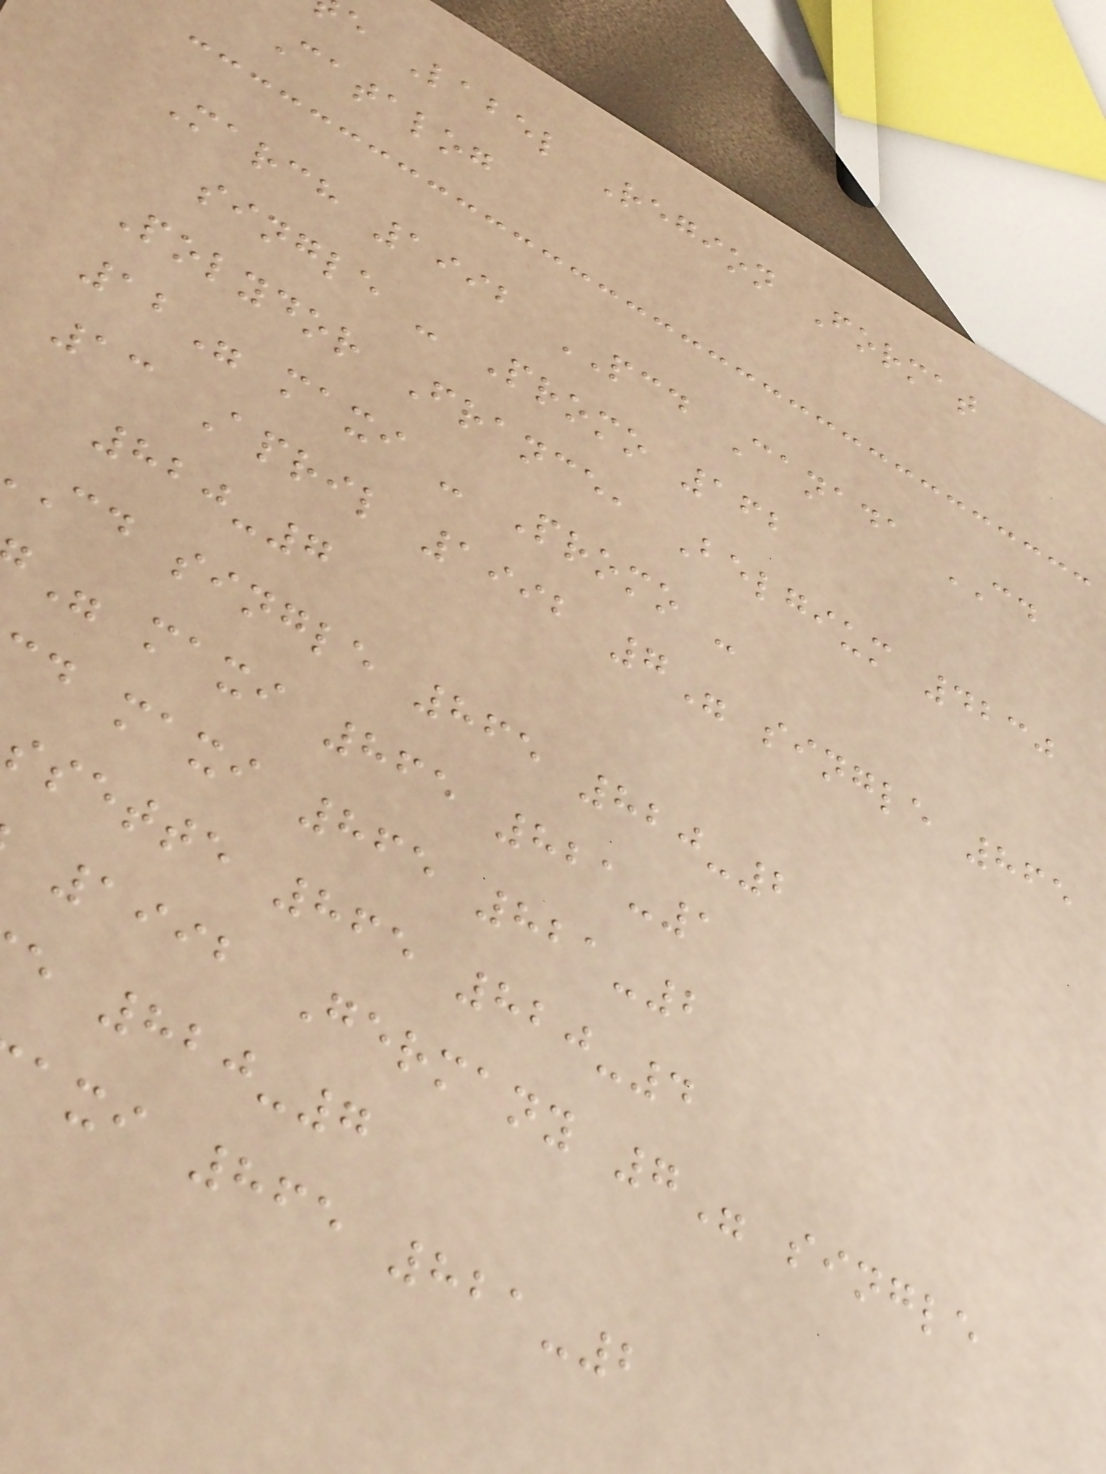e Label Region Format
Catalog
March 1992 PCD Canada CD
single - Promo 162
Polydor France, Belgium 4230
12" maxi - Promo -
13 April 1992 7" single 865
820-7
cd single 865 820-2
d maxi 865 821-2
ssette 865 820-4
1992 Germany 7" single
e 820-7
axi 865 821-2
